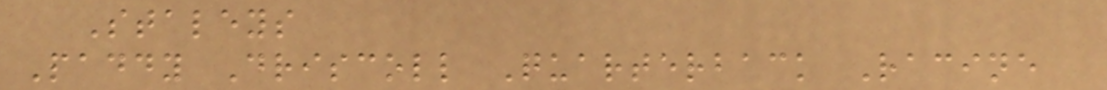Staleys
Paddy Driscoll Quarterback Racine
